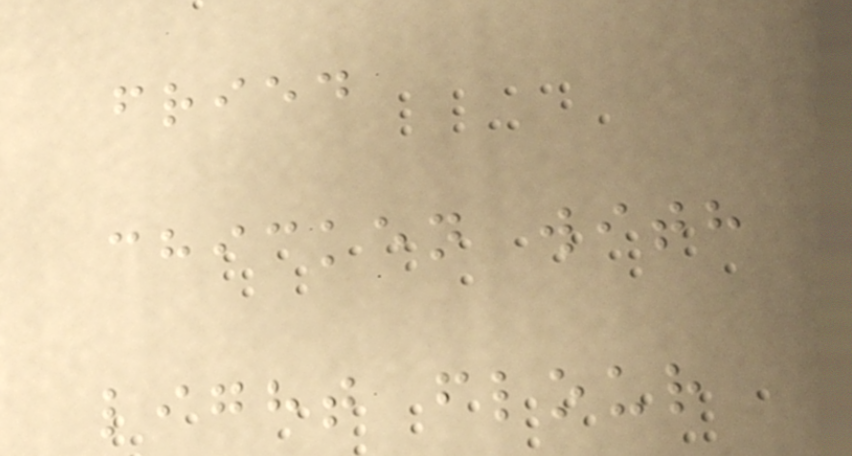fried
chicken with
light flour
